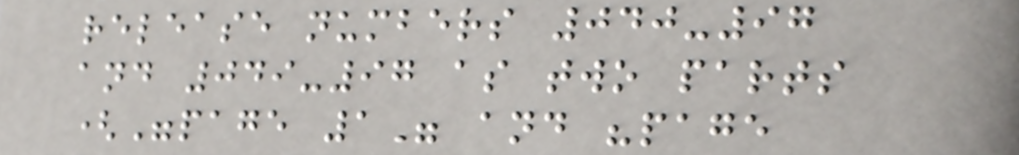release numbers 040-97
and 049-97 as two parts
("page 1" and "page
